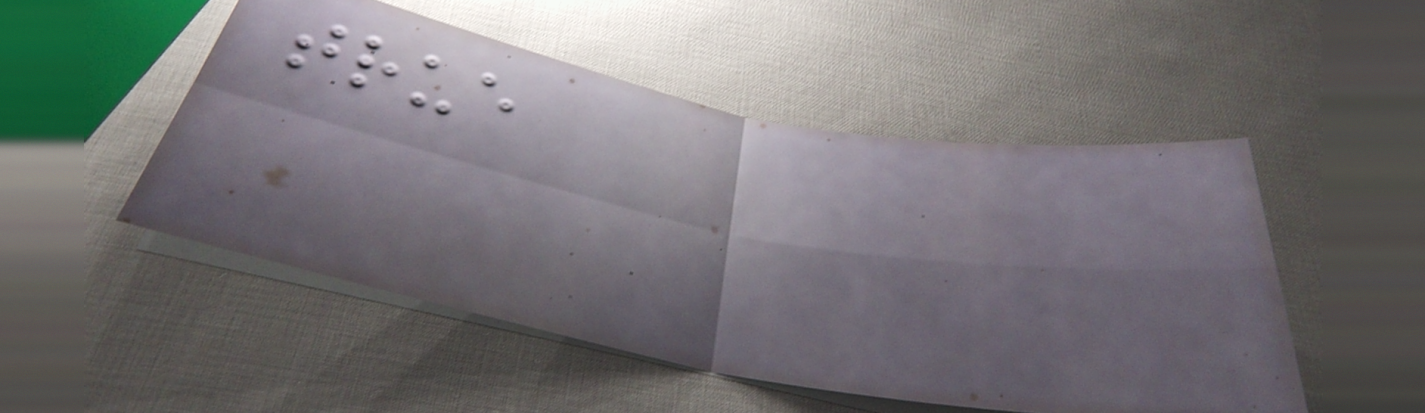true
